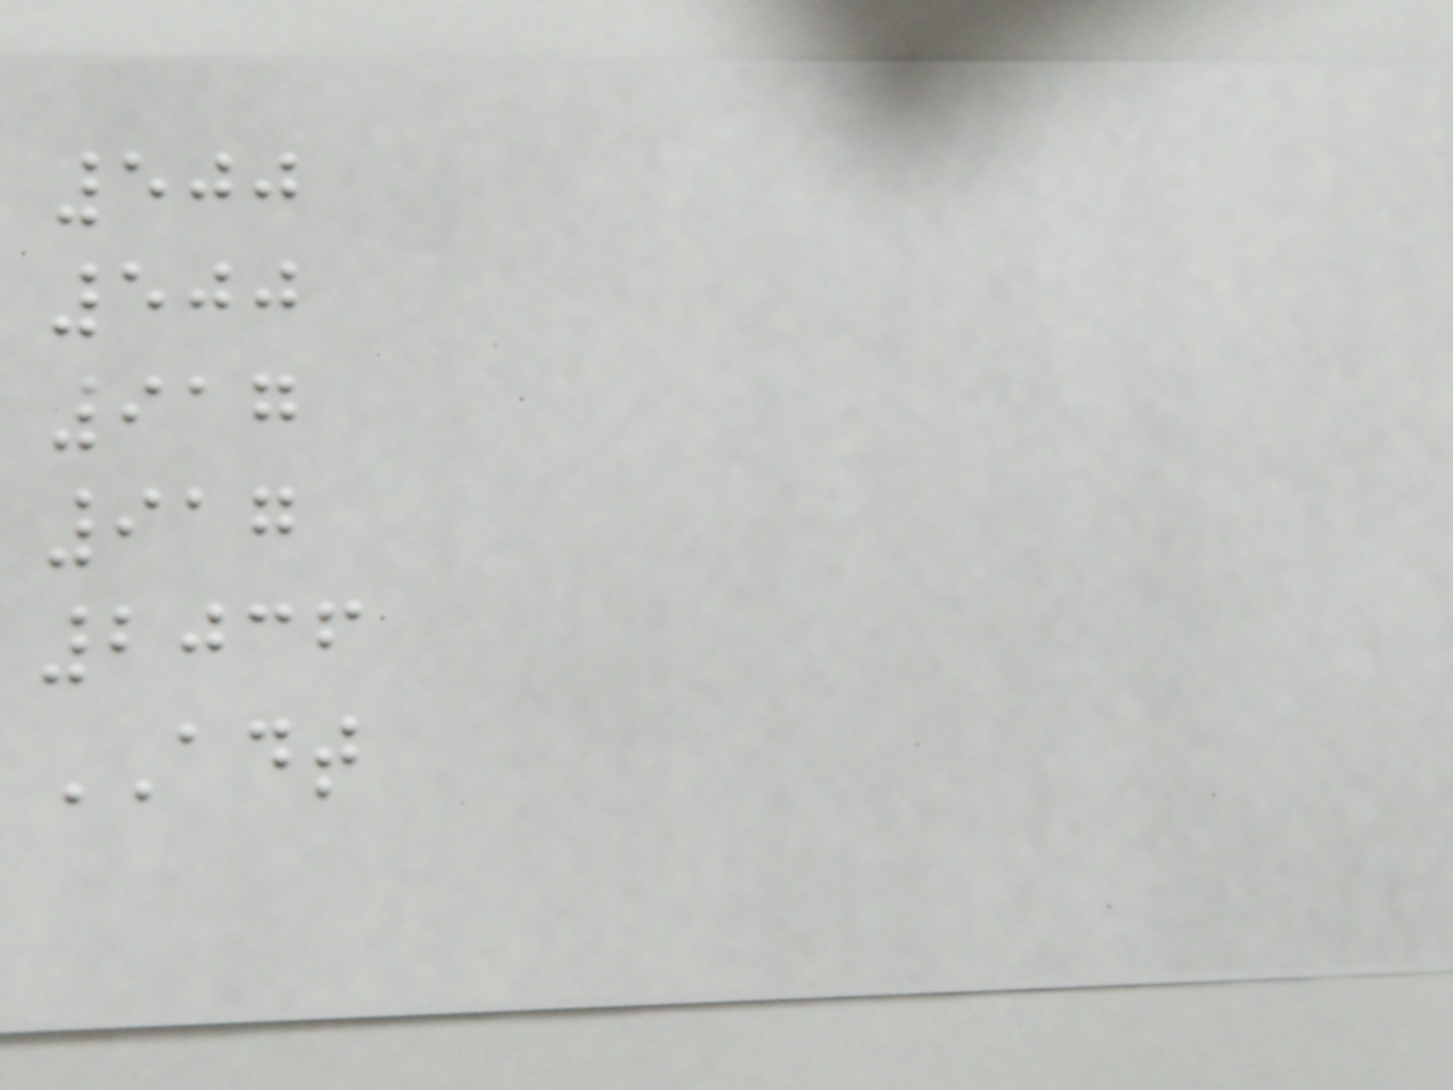500
500
917
917
2036
ADT
